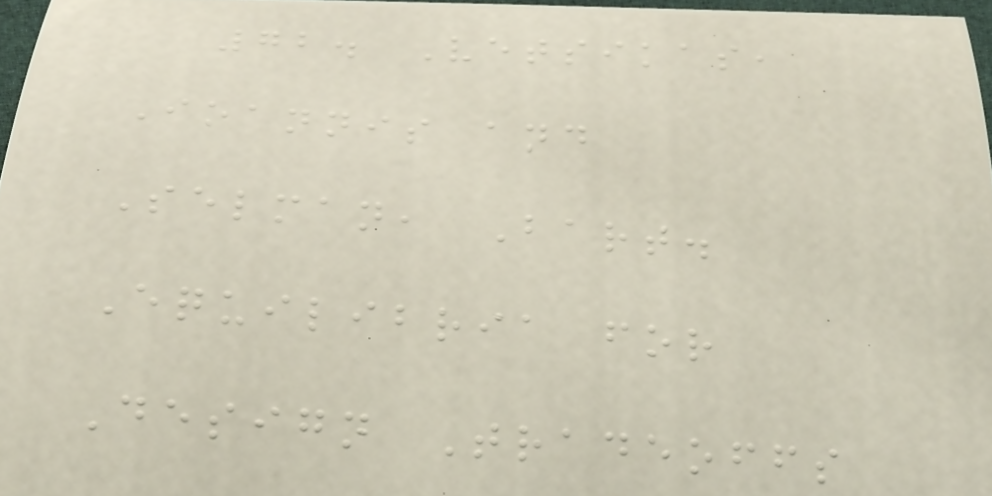72. Vetsikas,
Ioannis and
Selman, Bart.
Equilibria for
Design Tradeoffs
